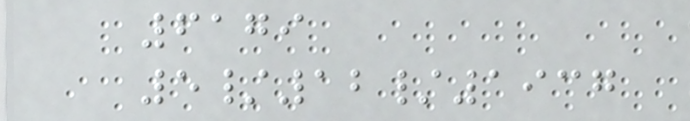6179
5/12/1937
